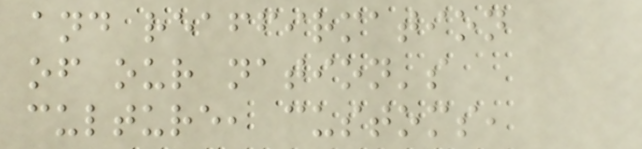and reaffirmation
of our nation's
culture, customs,
